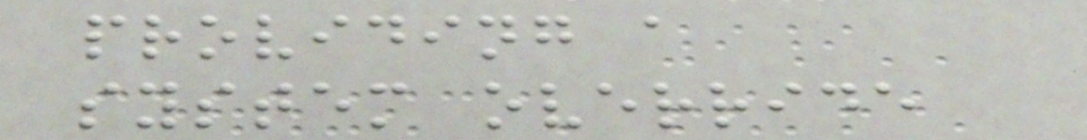providing a
system override
